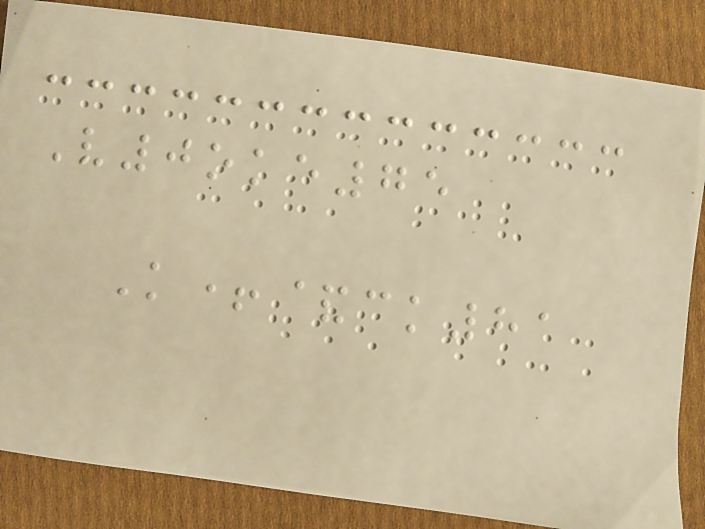V0oke75
K+&ck81
